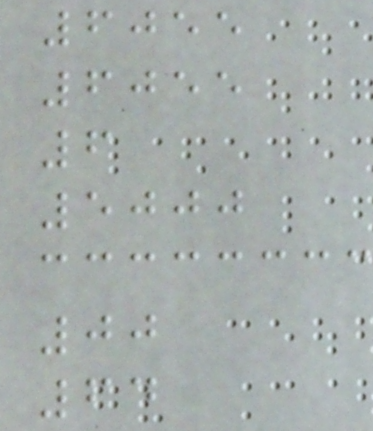6055
6055
6
5000
00
64
